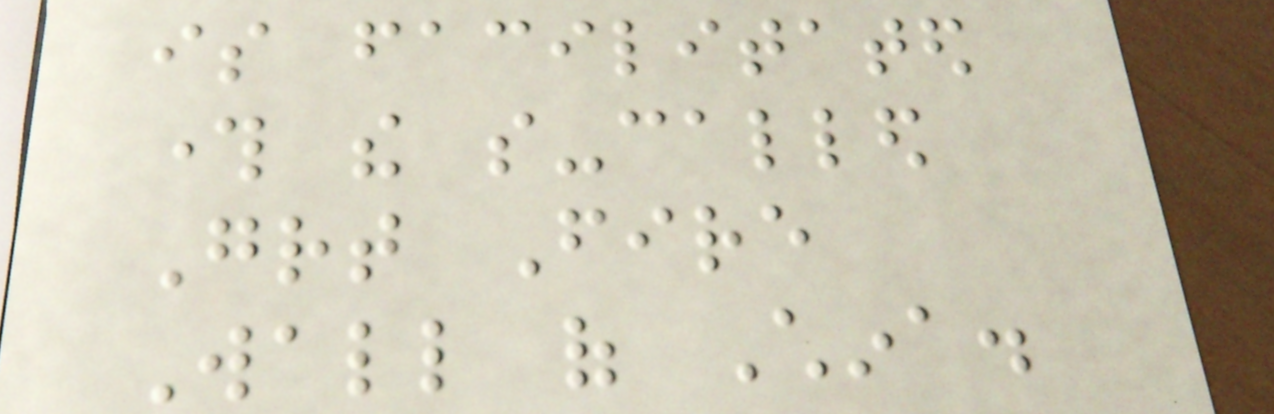is facilitated
through the so-called
Great Fire
Wall of China.
